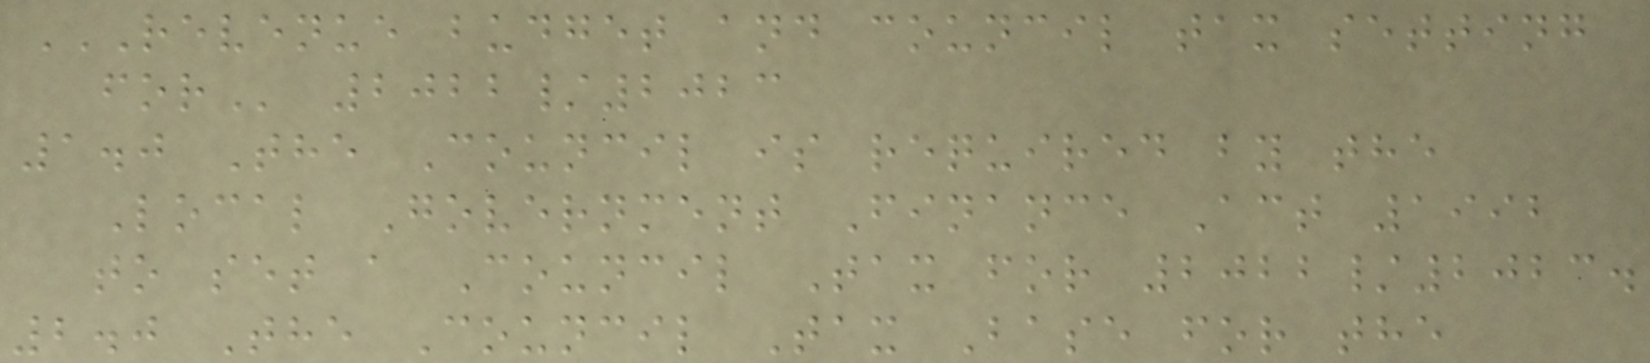REVENUE BUDGET AND COUNCIL TAX SETTING
FOR 2022/2023
1.0 The Council is required by the
Local Government Finance Act 1992
to set a Council Tax for 2022/2023.
2.0 The Council Tax Base for the
